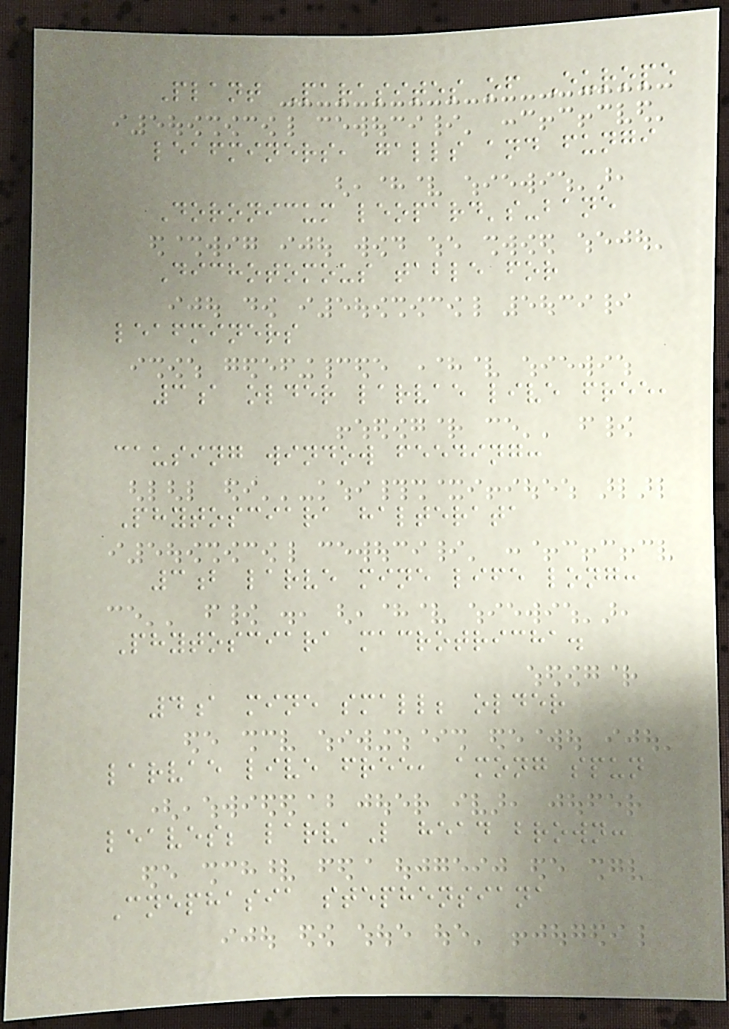Plant Parasites of Europe
leafminers, galls and fungi
Doronicum leopard's-bane
Dichotomous table for
leafminers
3a older larvae live free,
causing window feeding:
Phytosciara halterata
3b larve mine life long:
Phytosciara macrotricha.
4a mine small; older
larvae live free, among spun
leaves; larvaL head brown:
Cnephasia stephensiana
